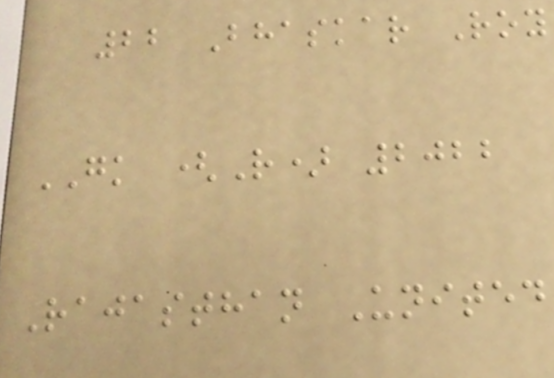22 Bhaskar Roy
GK (R) 2022
Rajasthan United
